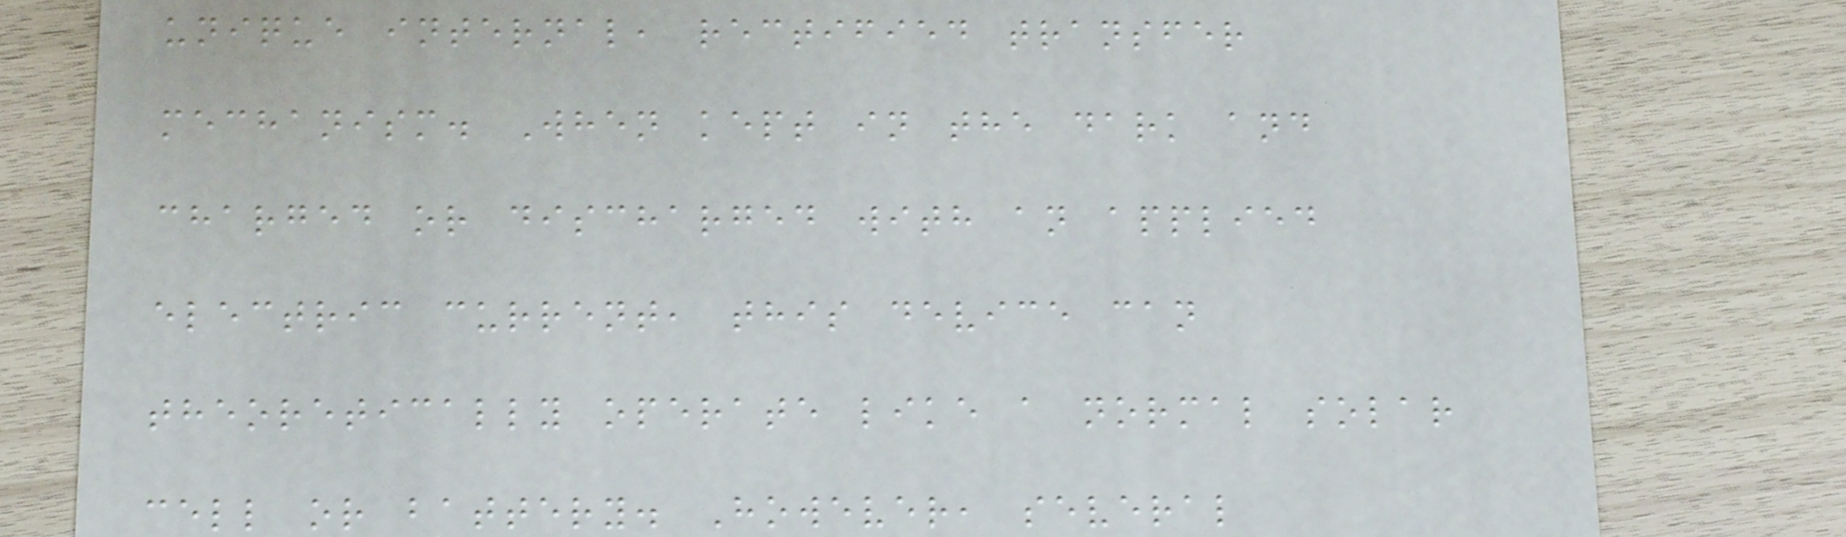unique internal, rectified transfer
mechanism. When kept in the dark and
charged or discharged with an applied
electric current, this device can
theoretically operate like a normal solar
cell or battery. However, several
